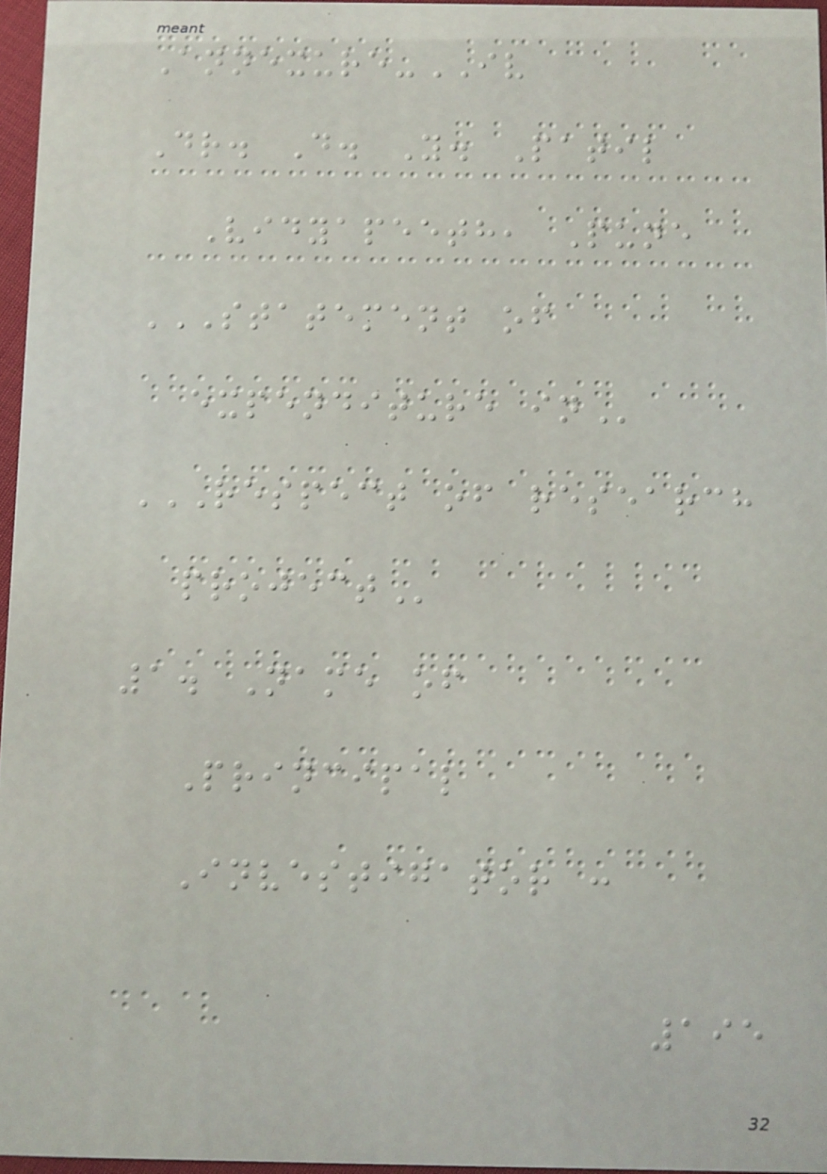Annexure-IV
Dr. D. Y. Patil
Vidyapeeth, Pune
STATEMENT OF
EXPENDITURE IN
RESPECT OF RESEARCH
PROJECT
1. Name of
Principal
Investigator :
195
